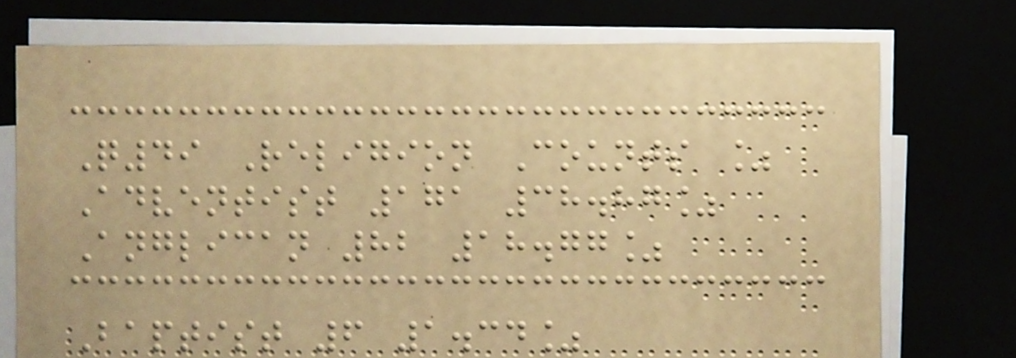Q49 Religion Counts %
Adventist 171 38.87%
Anglican 82 18.77%
Baptist 6 1.34%
